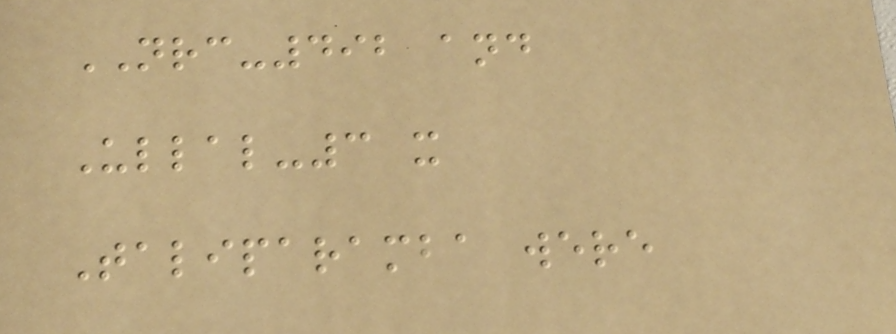NRC-492 and
Ullal-3 x
Taliparamba were
